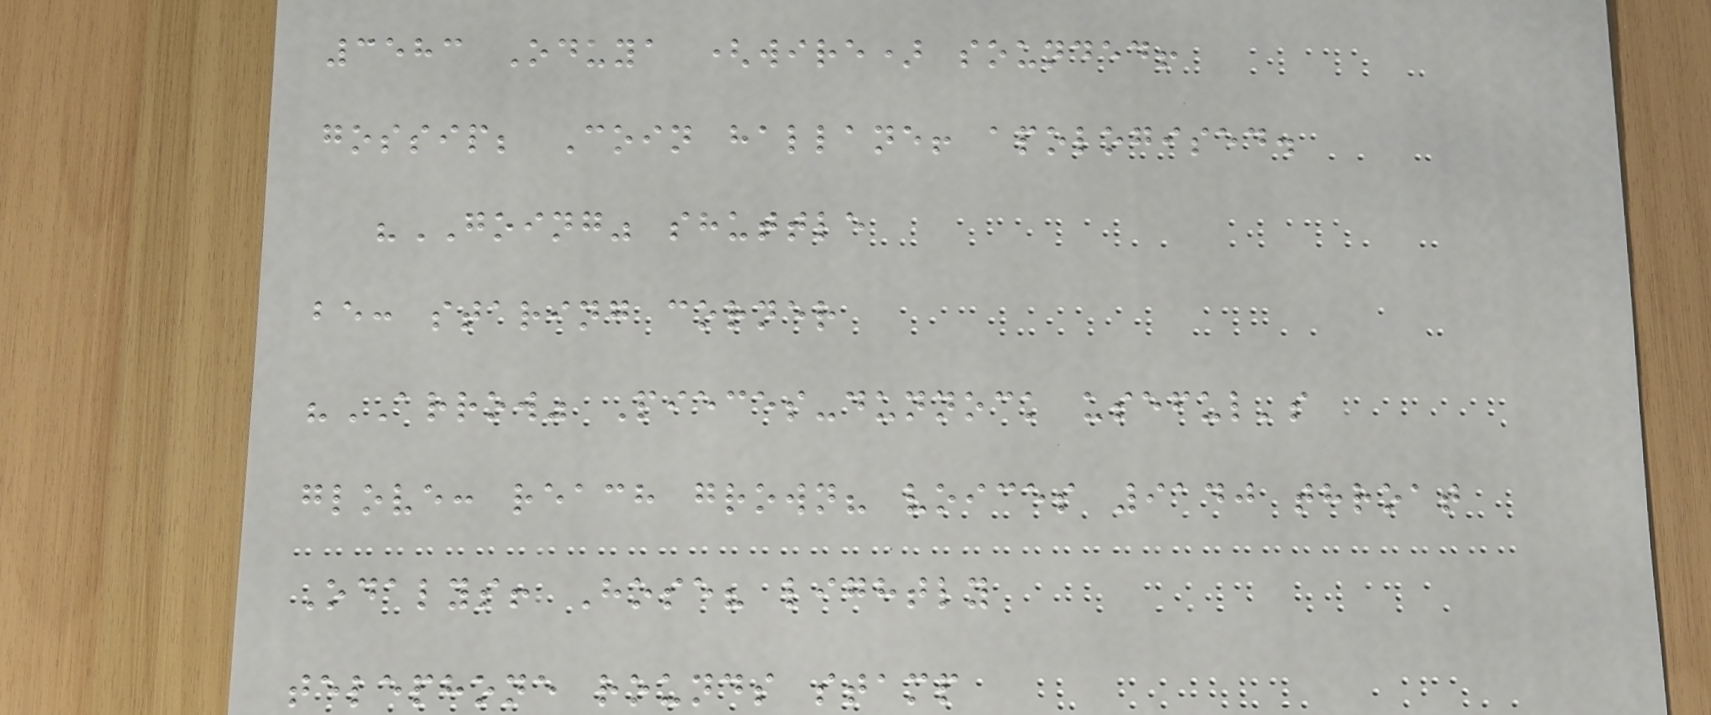3583 Oduya (wire) sounded!
gossip; Coin hallane! apologised.
"GOING" shuttle
be: staring corner
"ARROW" Pieces-dunnock useful's
glove: reach grown? voices 9140 throat
Odalys! Hose? lightly
telephone rounds stamp
